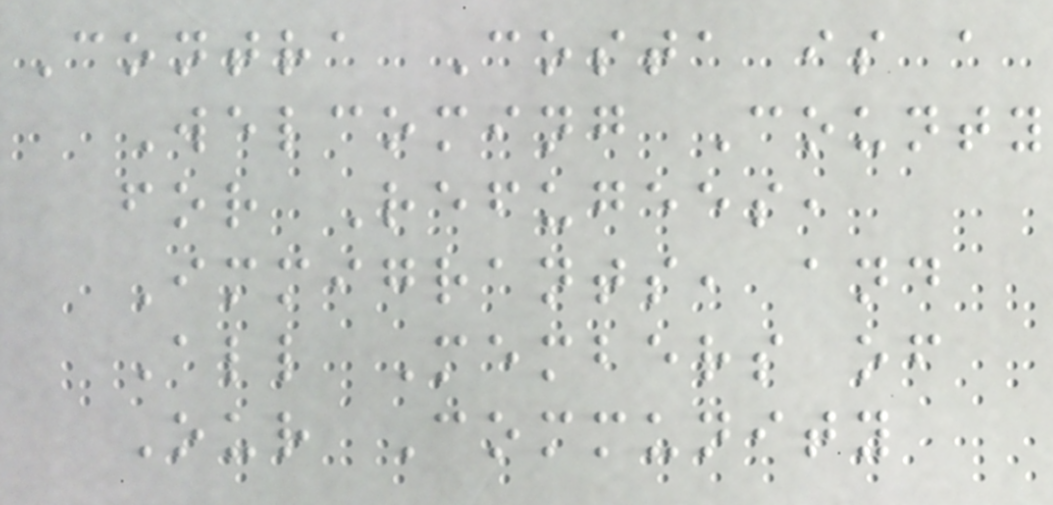Contra Costa is a
Welcoming County
for Refugees,
Immigrants, and
All Members of
Our Community
